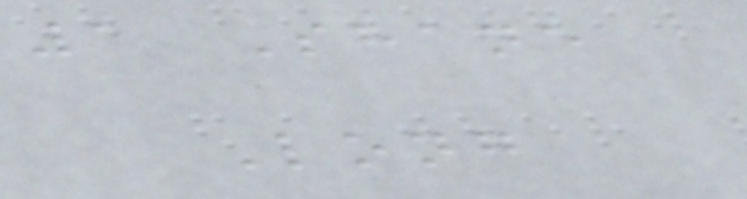1 Shane
Long
